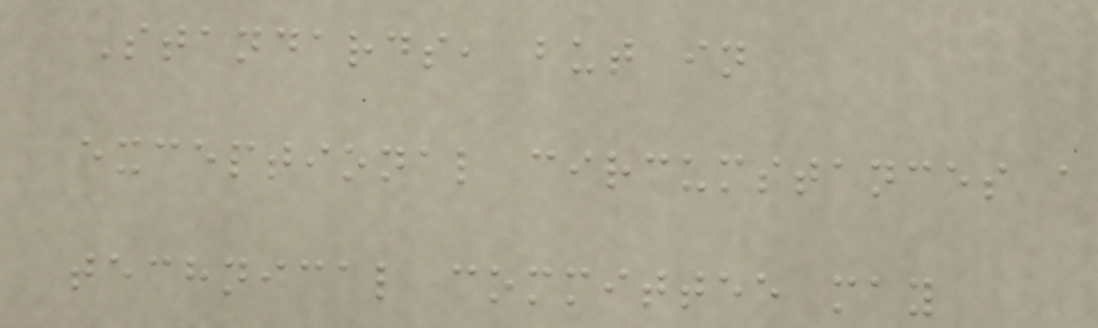Standards, but in
exceptional circumstances a
technical committee may
